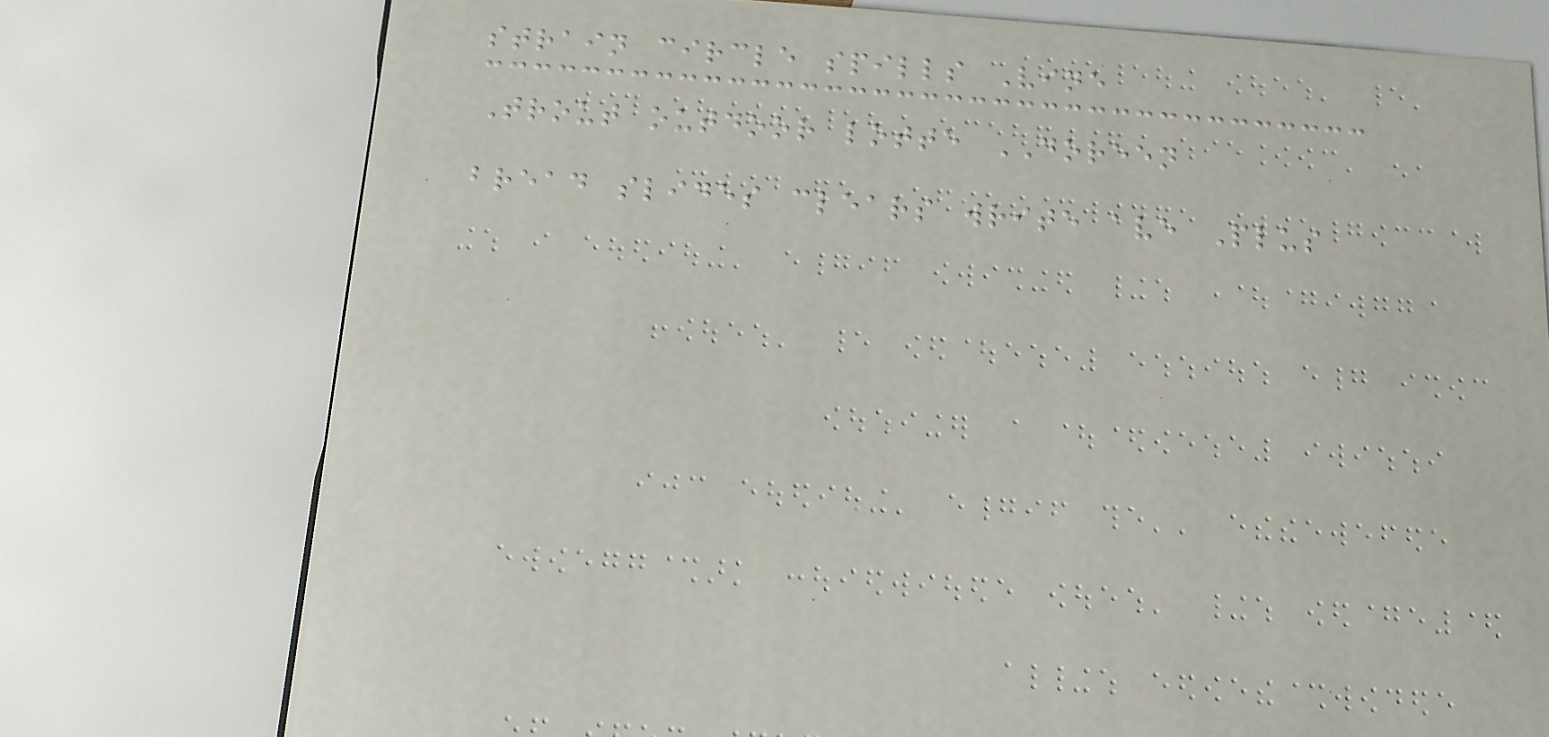strain circle spills Vine
Trout outdoor lotte DOREEN
bread slides clears write ave Plus
